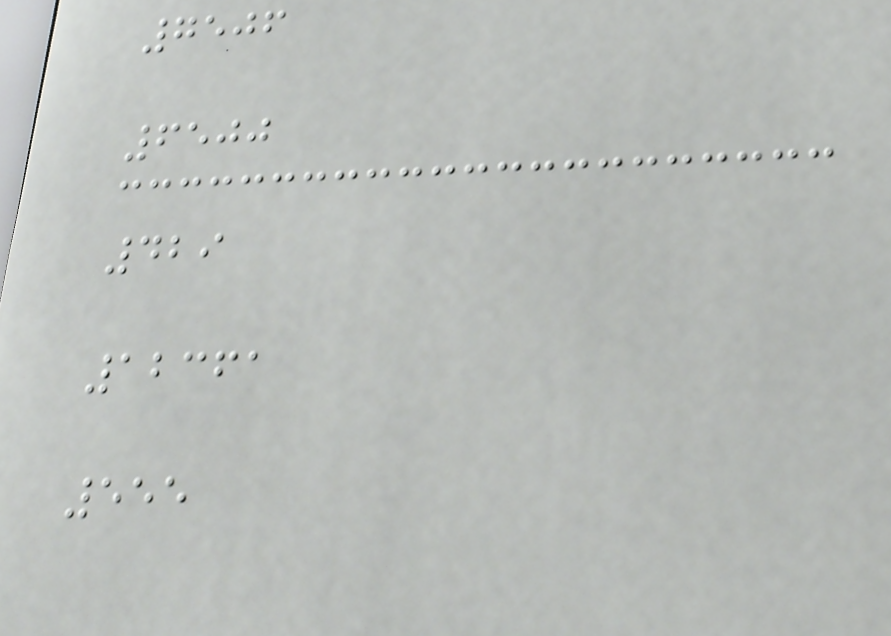7506
6500
429
12361
555
